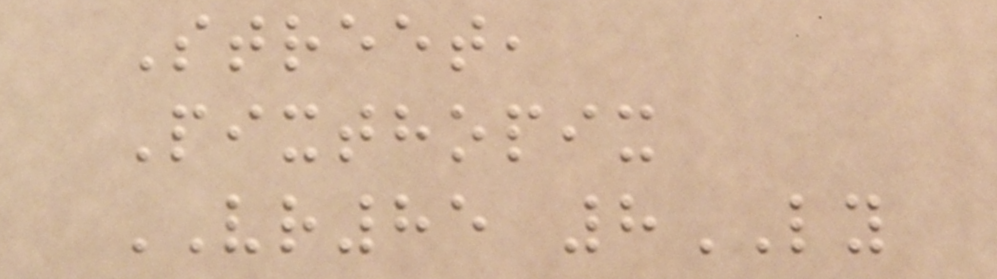Street,
Pixthopix
VR85 8LY
